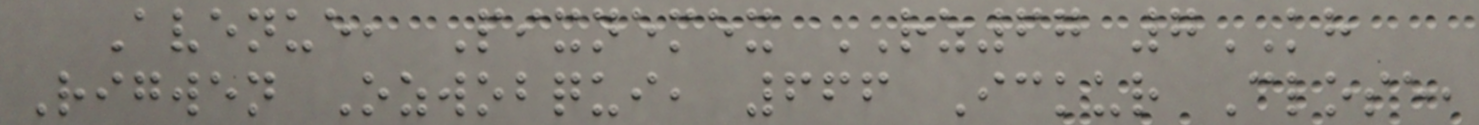Avenue, Pixnemex RZ67 7KH
Rigwen Ozwobqui, 666 Ickur Close,
